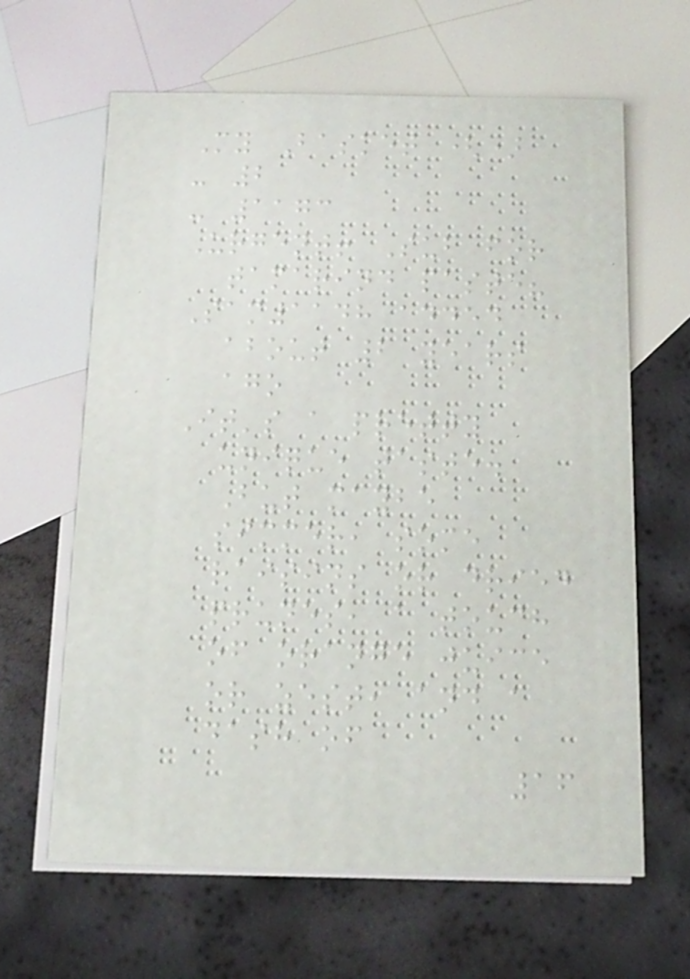My Basket ()
- 2
- 1173
Urgent! Sub for
tamarind paste?
Sam1148 added
about 2 years
ago
It's a pretty
unique taste.
But maybe
simmer, some
raisins or dried
prunes, a touch
of orange juice
or zest, and a
dash of
16
